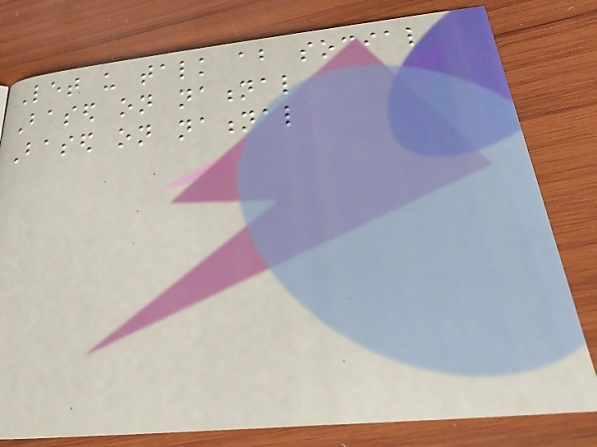Let us talk about social
Based on national
Based on national
